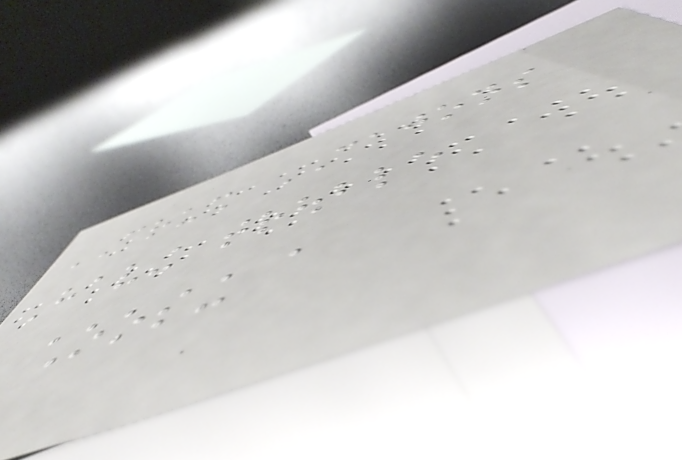CRUSH CAJONS
Having trouble
choosing a
